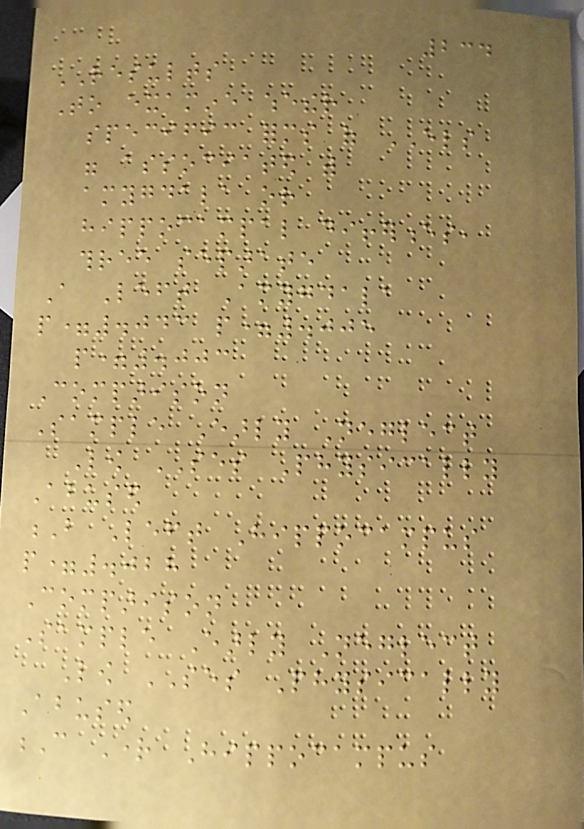234
RESULTS
To examine whether
specific forms of ELS
were associated with
amygdala or
hippocampal differences,
three separate
A Left Amygdala
p=.043 p=.005
p=.003
Comparison
Sample Early Neglect
Low SES Physically
Abused
B Left Hippocampus
p=.028
Comparison
Sample Early Neglect
Low SES Physically
Abused
C Right Hippocampus
